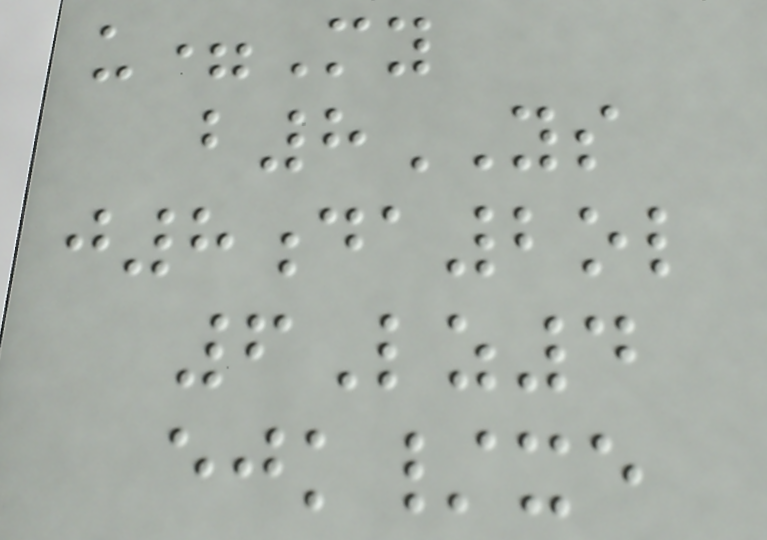u=My
b8YS
j8da2ol
6Lz4
ejk/xe
